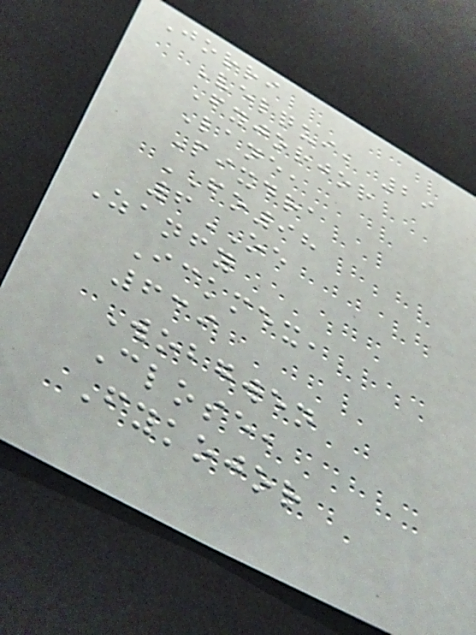Jorri
Velqui, 29
Fyjorjor
Lane,
Pixdra
FO98
6OE
Zanfy
Ickmex,
639
Wobgwen
Close,
Fykojor
